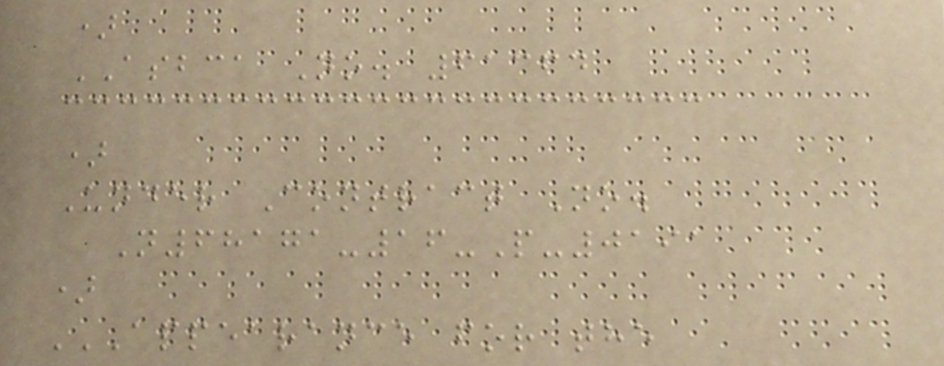)
ASBCA No. 61364
)
Under Contract No.
N68171-16-P-0191
)
APPEARANCE FOR THE
